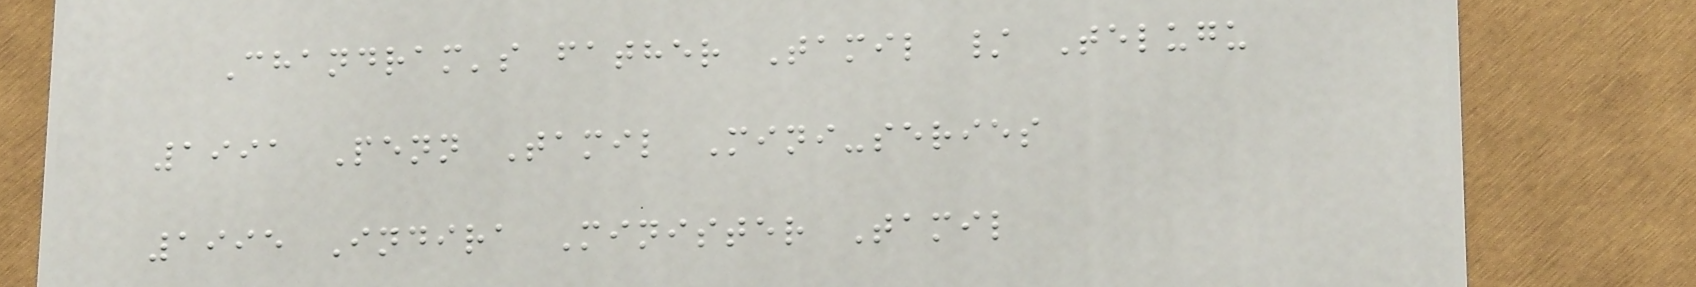Chandram's father Tamil / Telugu
1991 Penn Tamil Mini-series
1995 Indira Minister Tamil
